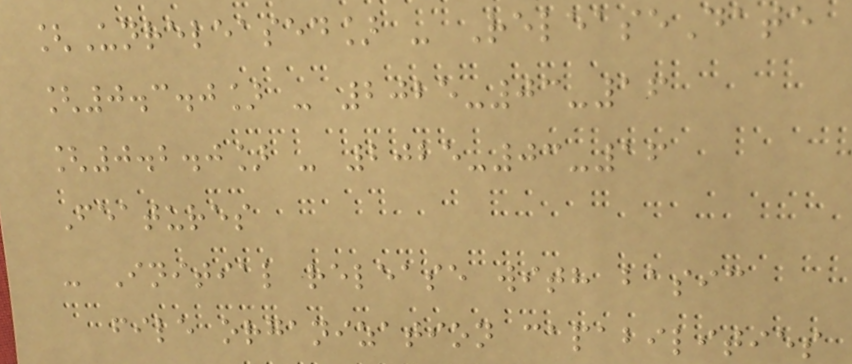[Unreleased] - ReleaseDate
[0.3.0] - 2025-03-16
[0.2.0] - 2025-03-16
Features
- Initial release with basic
file organization capabilities
